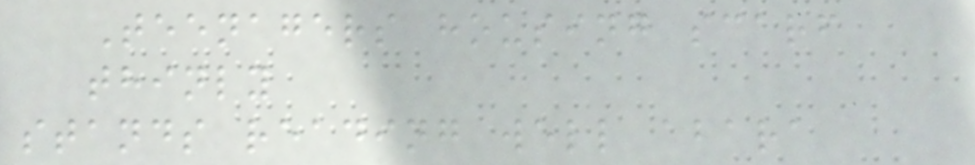Teenagers housing scarf
thinly
stands reading well abara
